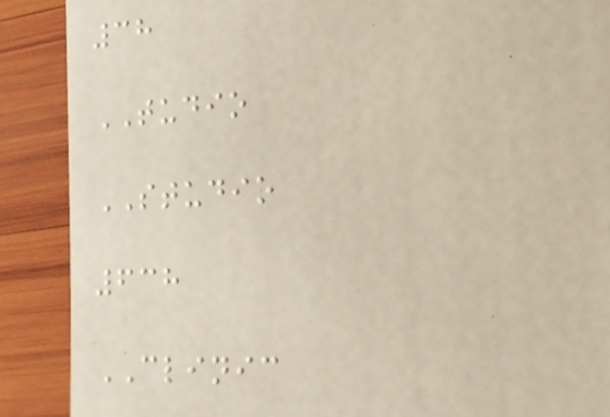38
TUDIO
STUDIO
638
CLINIC
